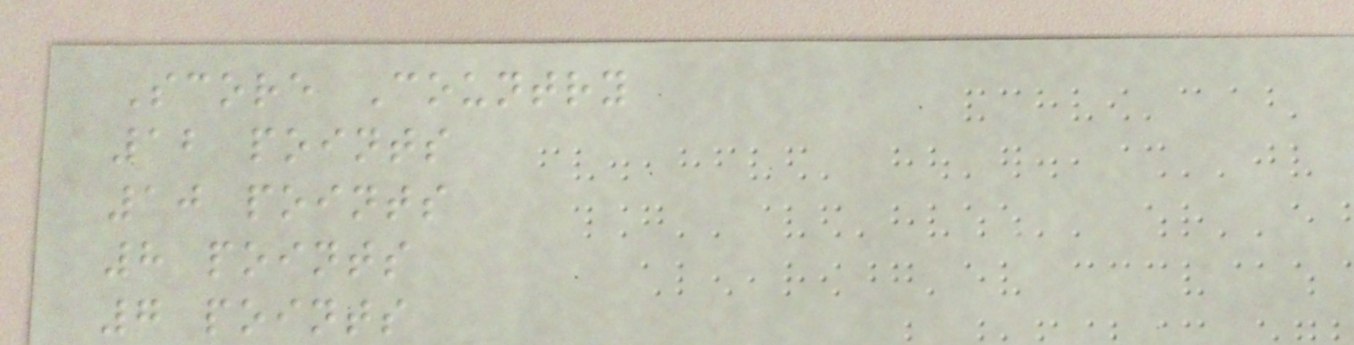Score Country
12 points
10 points
8 points
7 points
